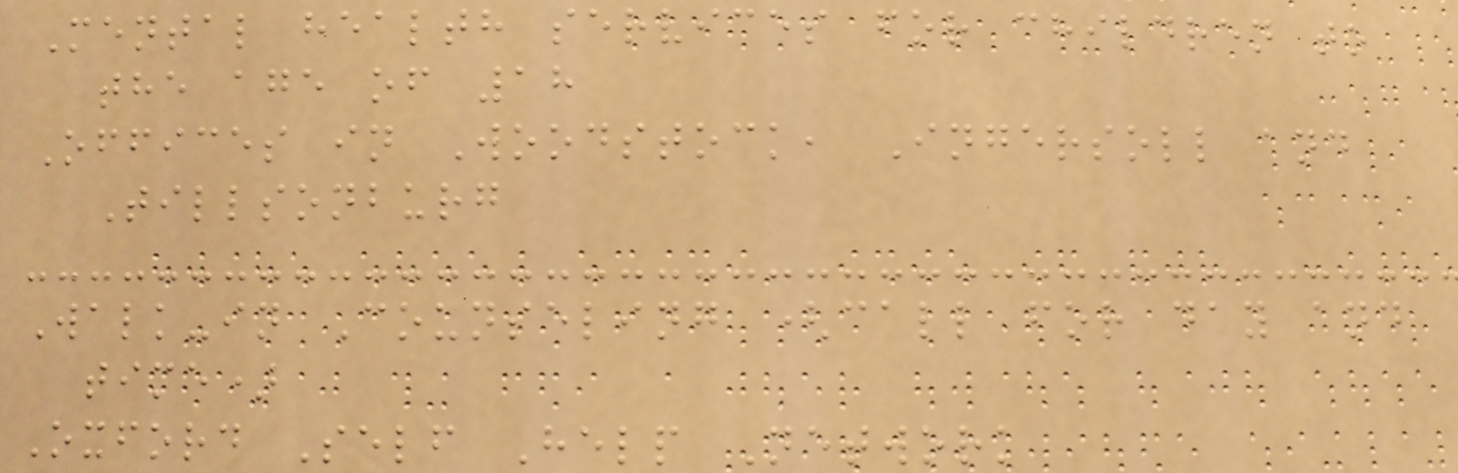Mental health services for children to
the age of 18
Offices in Woodstock, Ingersoll and
Tillsonburg
Walk-in Counseling (call for day and
time)
Oxford Self Help Network
